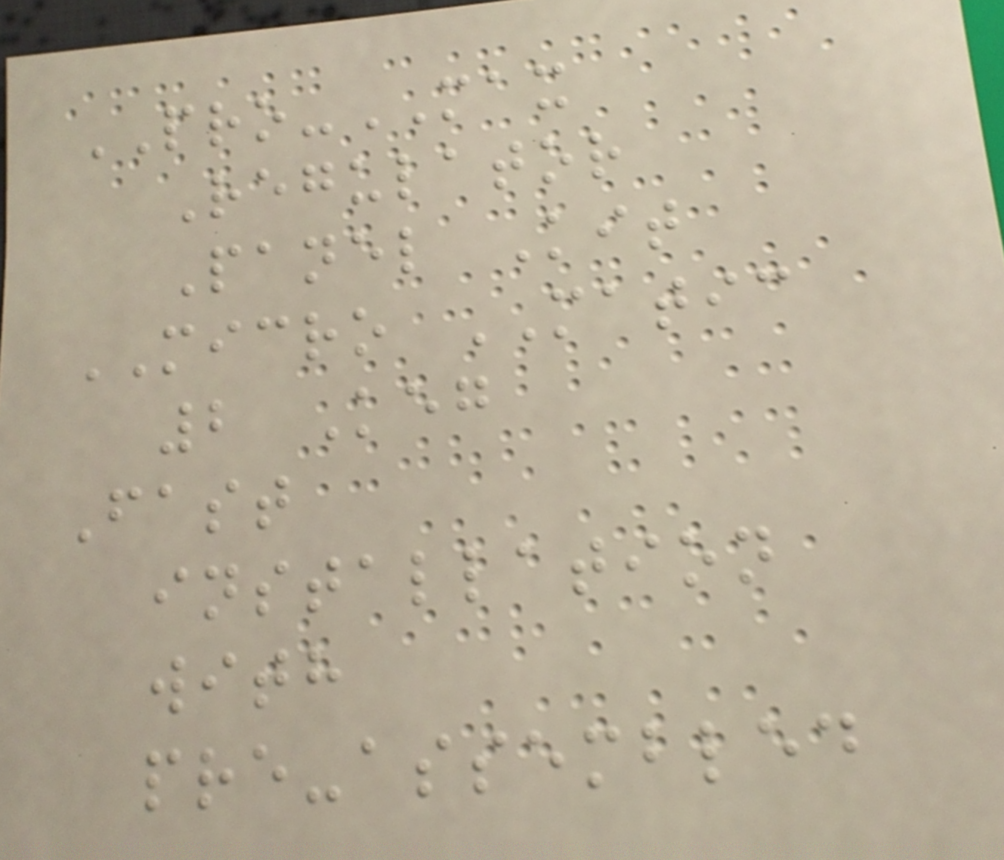PRO-MAX
Regulator
Panel Kit
MICRO MATIC
2 Keg
Fast
installation
with
pre-assembled
